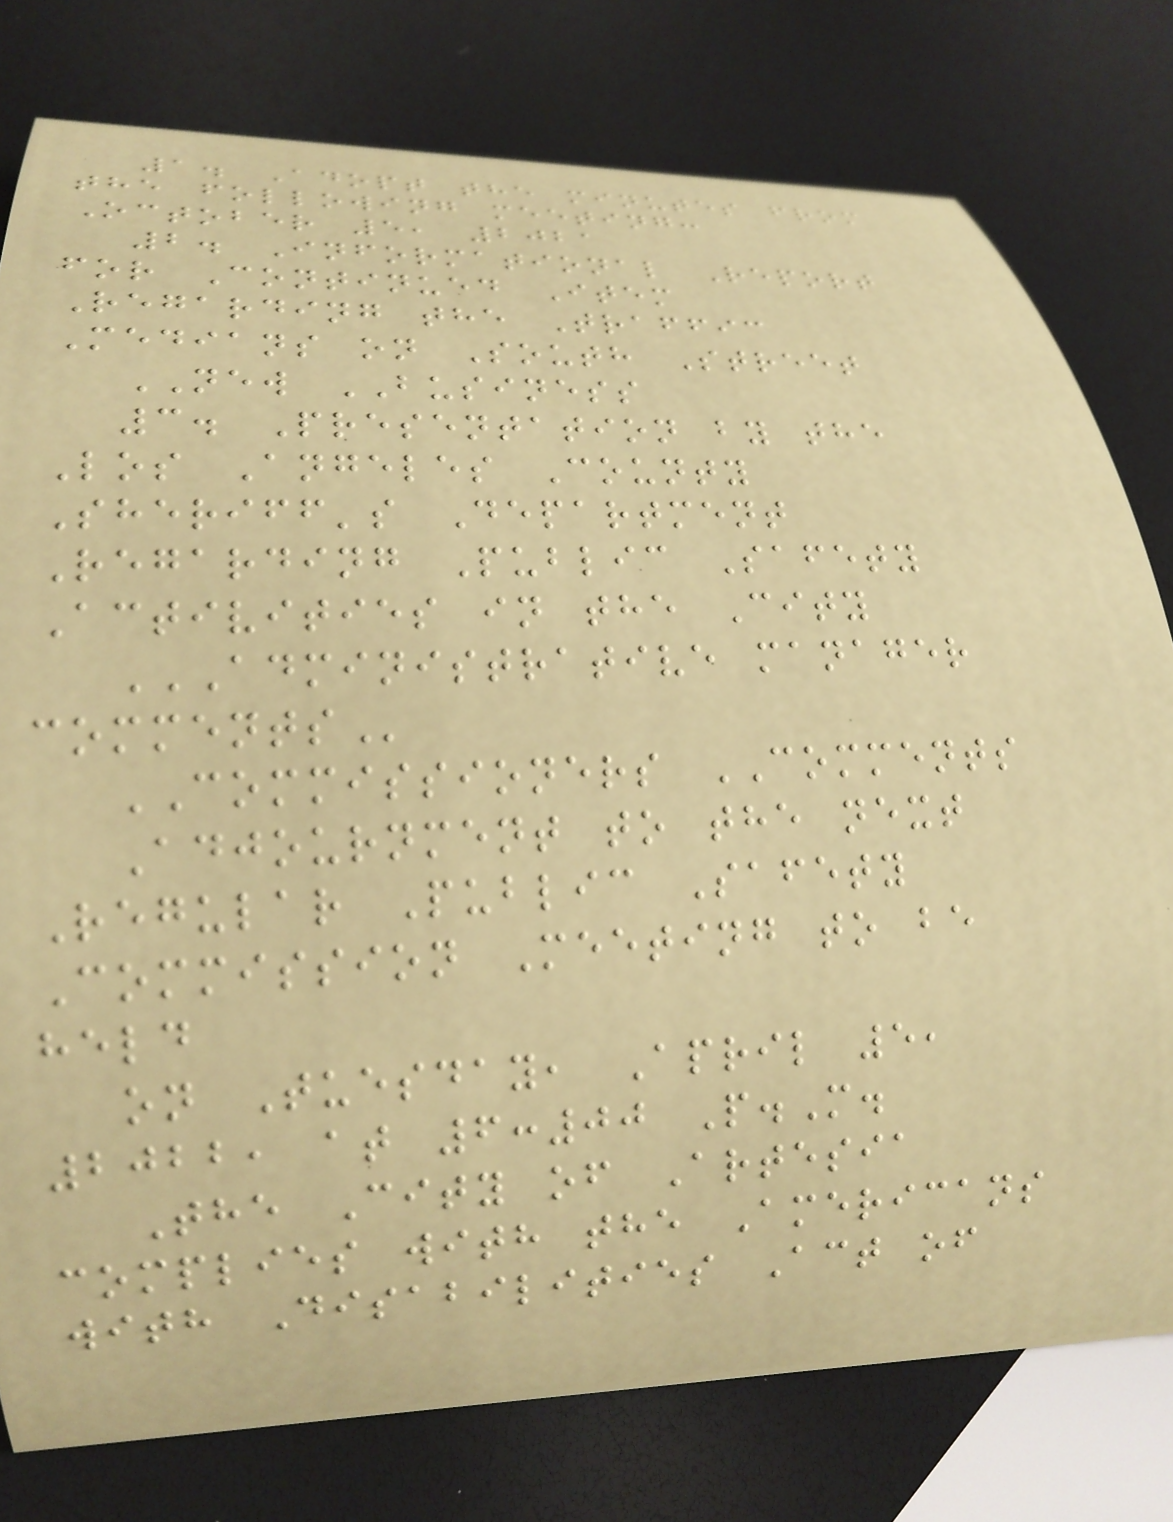1. Adopt the minutes from
the following meeting:
October 5, 2021
2. Informational Report
for Continued Item
Regarding the Traffic
Medians on South Street
NEW BUSINESS
3. Presentation by the
Los Angeles County
Sheriff's Department
Regarding Public Safety
Activities in the City
ADMINISTRATIVE MANAGER
COMMENTS
COMMISSIONERS COMMENTS
Adjournment to the next
Regular Public Safety
Commission Meeting to be
held
on Tuesday, April 5,
2022, at 6:00 P.M.
The City of Artesia
complies with the Americans
with Disabilities Act of
